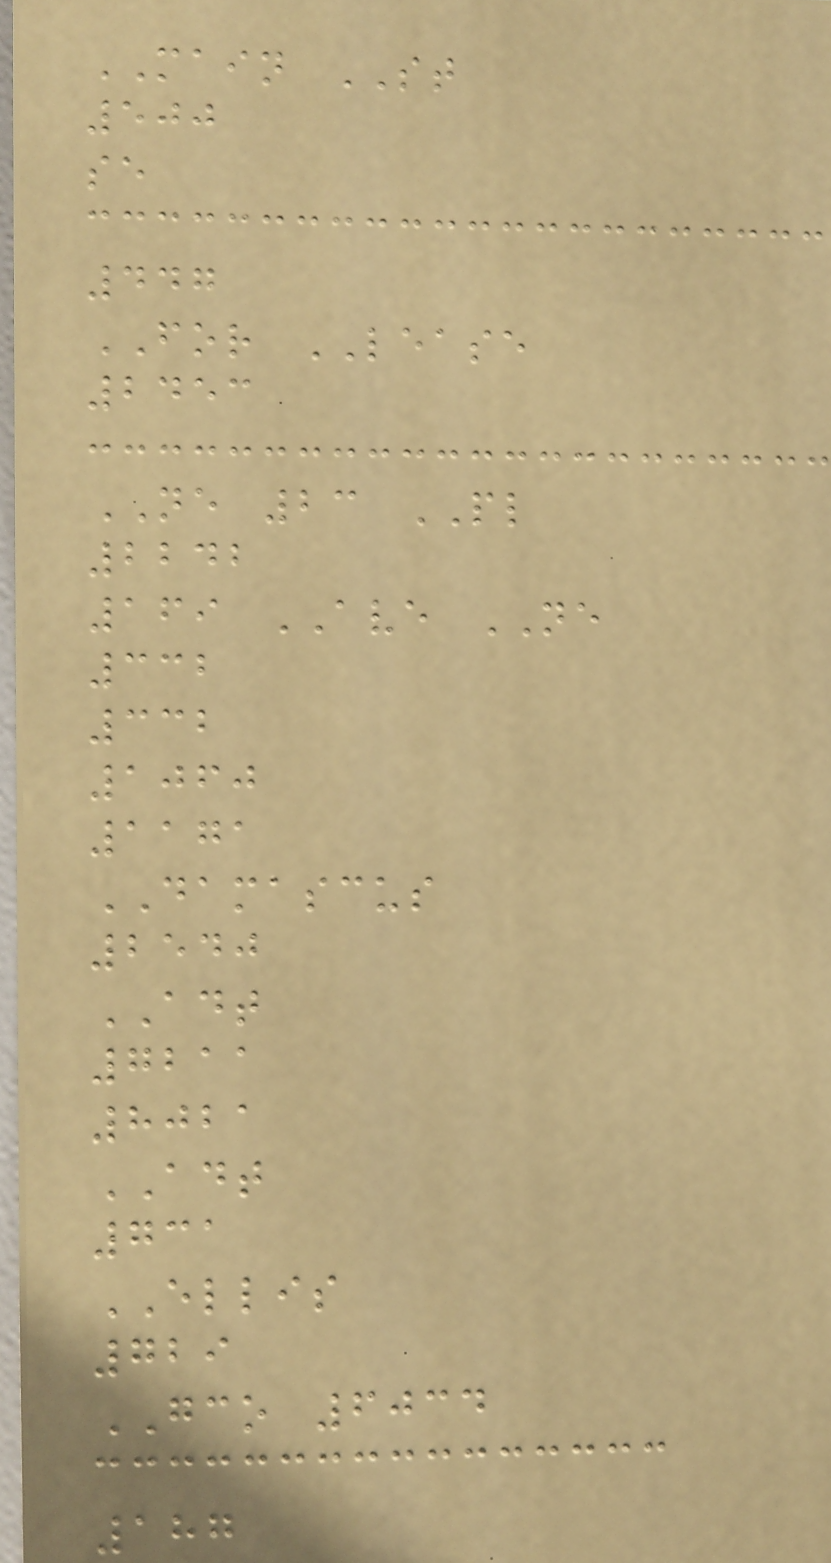MAIN ST
500
se
447
FOR LEASE
2453
NE 23 PL
2242
169 AVE NE
332
332
1060
1171
DAMASCUS
2540
ADT
7211
8021
ADT
731
ELLIS
729
GCO 6034
187
